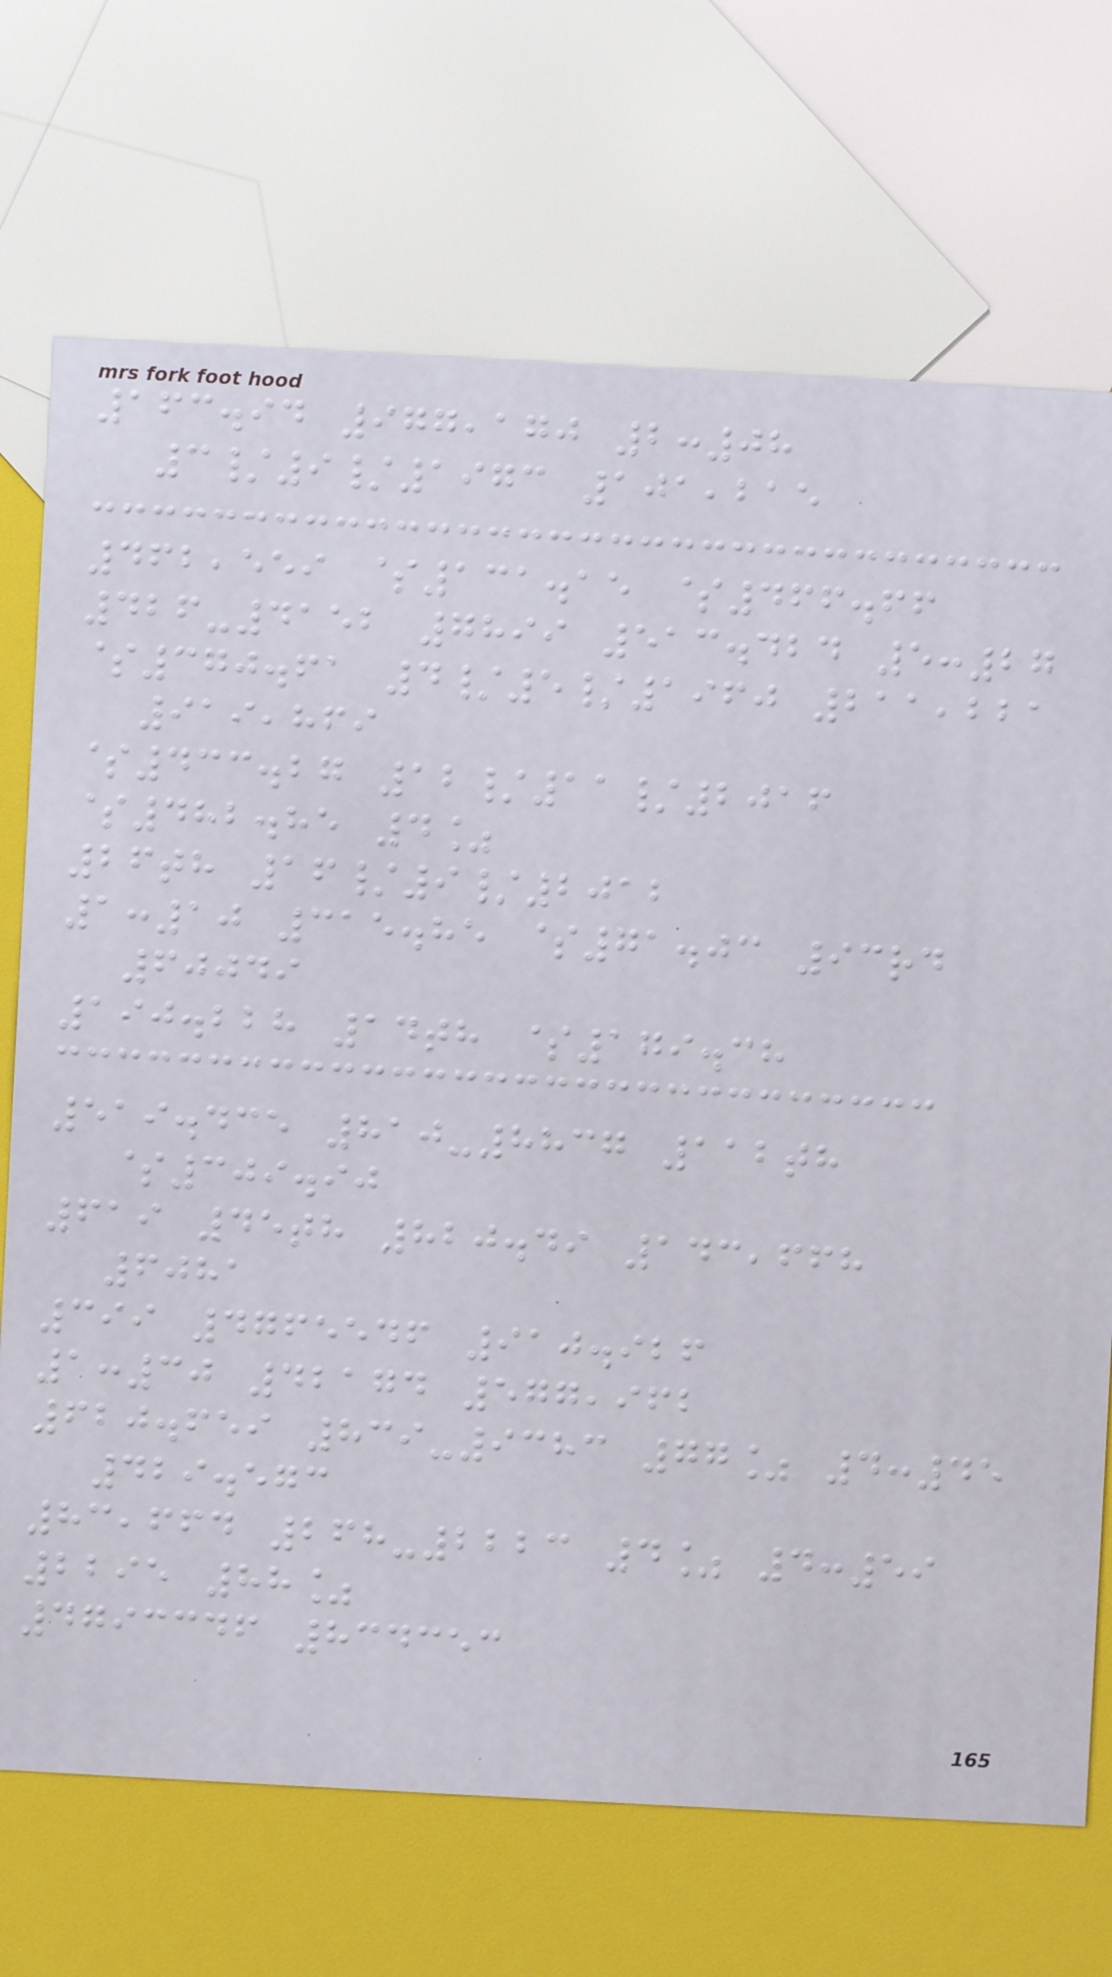163.94 977,170 2:08
3/9/1973 101,215
462,559 $131.15 $466.66
426-4152 7899 513.424 5:27
$370.61 4/5/1960 211,221
919,869
$433.27 12/11/2016
$482.85 4%
26th 16/9/2012
1:10 315.85 $71.03 93rd
60049
190.228 14th $179.38
519.435 810-8837 112th
$309.90
619 45th 820.49 143,668
6081
399 4765546 910.926
1:30 42174 577,962
620.659 839-9383 77% 4:45
429.573
83,664 268-2223 4% 4:59
2295 88%
4793346 834353
